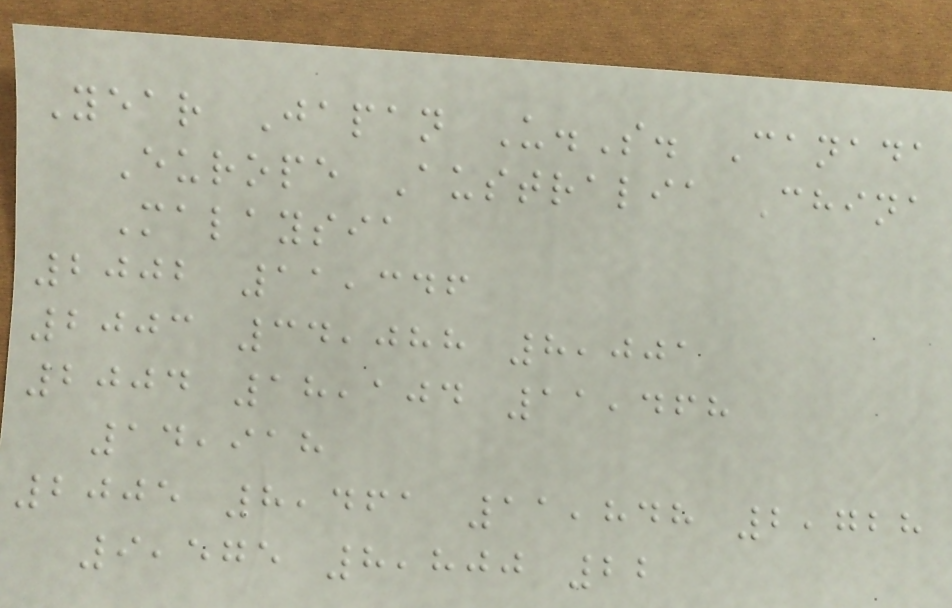Year Japan U.S. Canada
Europe Australia China
Malaysia
2002 11,346
2003 34,088 8,001
2004 18,104 11,468
14,918
2005 8,461 11,848 2,728
9,575 8,800 22
